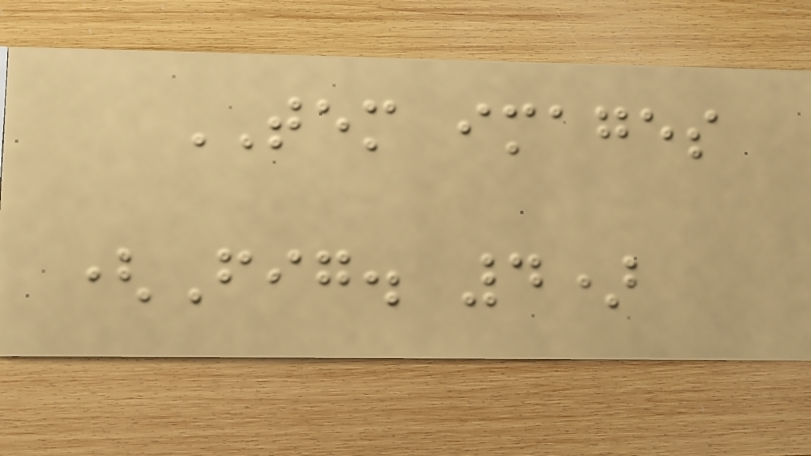TEM images
(Fig. 4)
